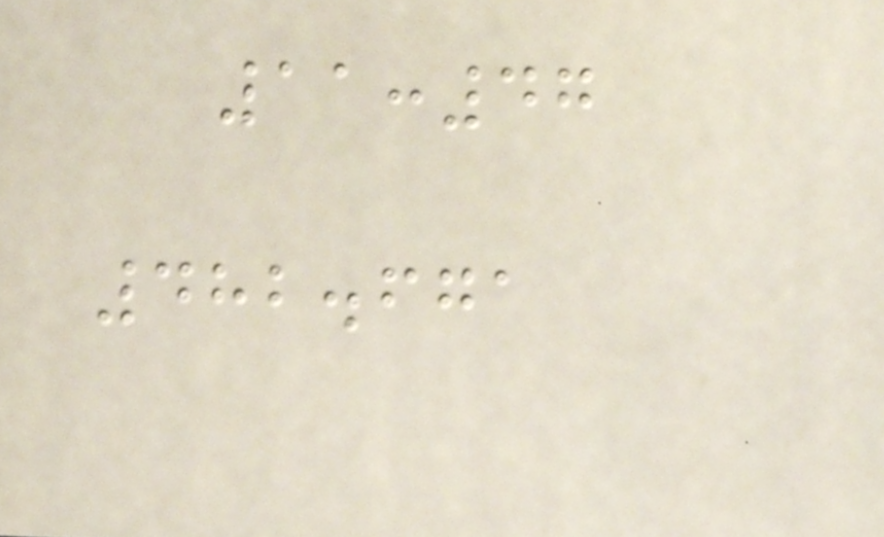11:47
482.671
